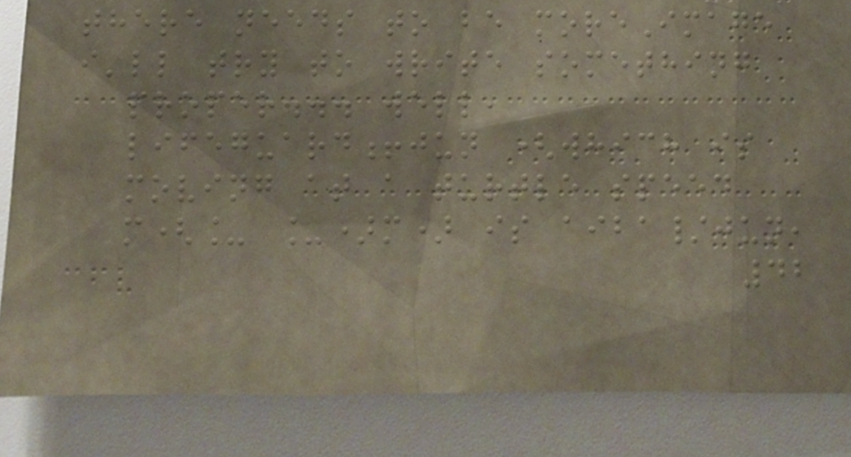there needs to be moreImage
i'll try to write something
proper... well,
lifeguard!jun (which is
moving at a turtle speed
m(_ _)m) is aiba/jun,
42
